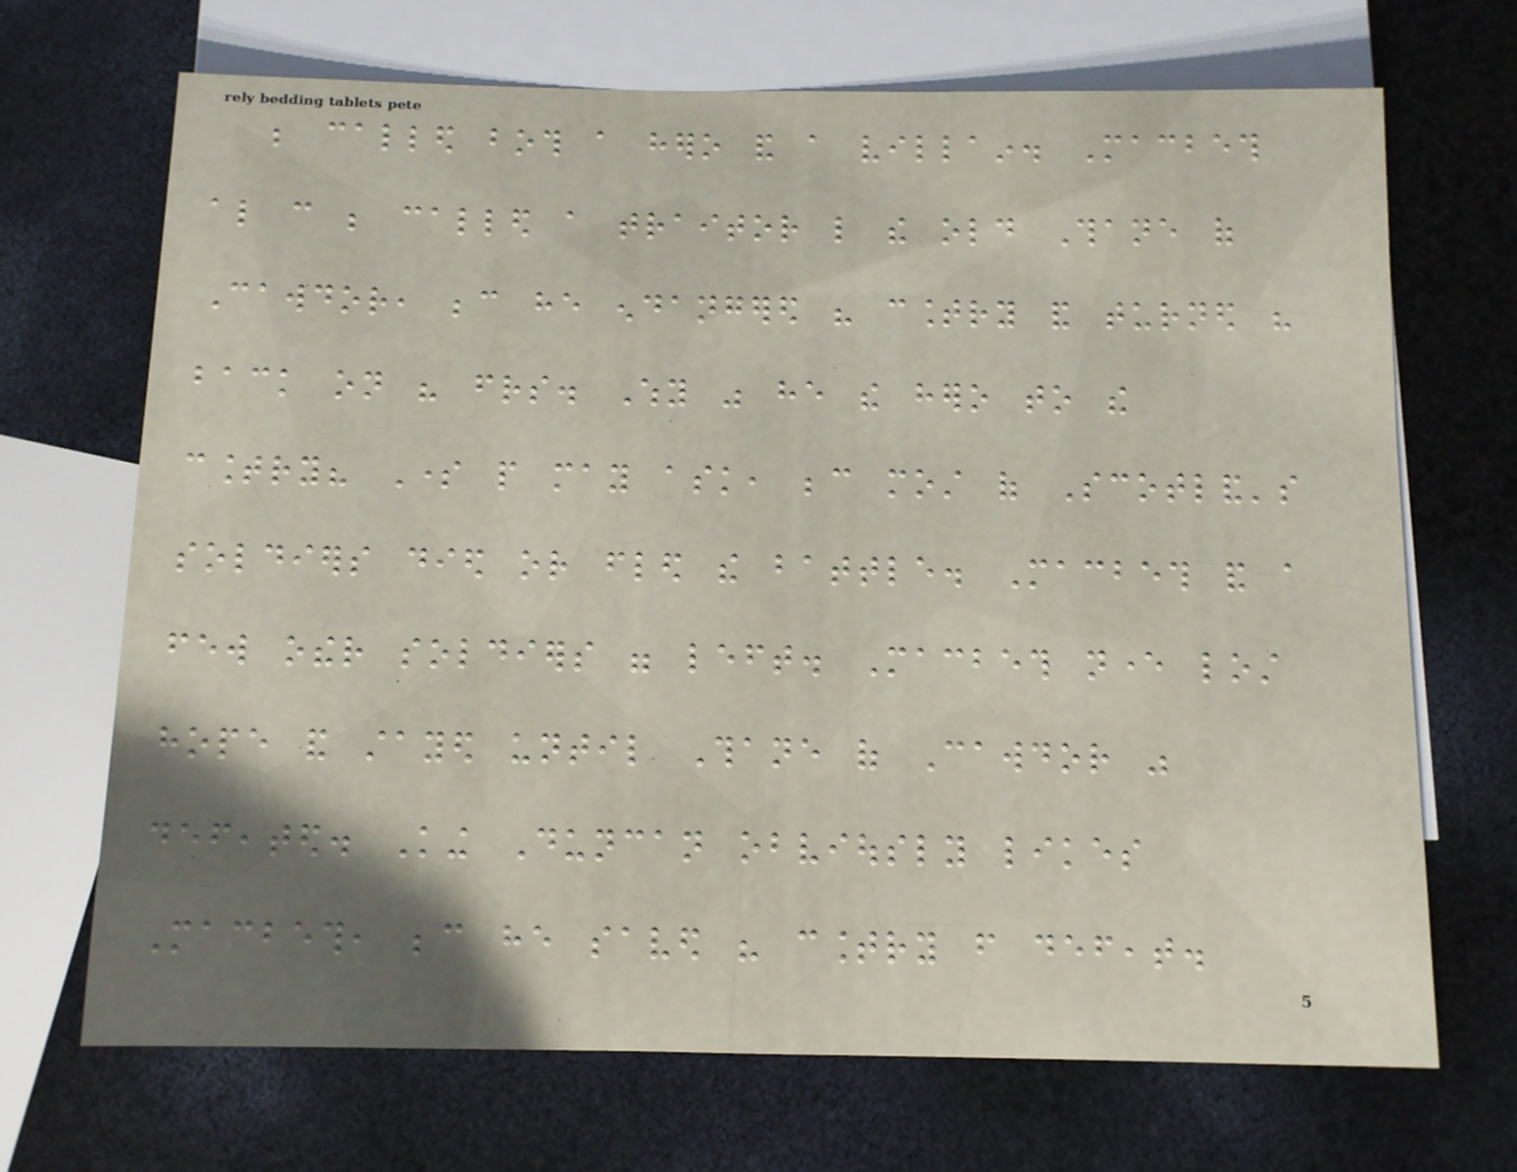be called both a hero and a villain. Macbeth
also can be called a traitor like the old Thane of
Cawdor, because he endangered his country and turned his
back on his friends. Why was he the hero to the
country? Some people may ask, because most of Scotland's
soldiers died or fled the battle. Macbeth and a
few other soldiers were left. Macbeth never lost
hope and stayed until Thane of Cawdor was
defeated. King Duncan obviously likes
Macbeth, because he saved his country from defeat.
